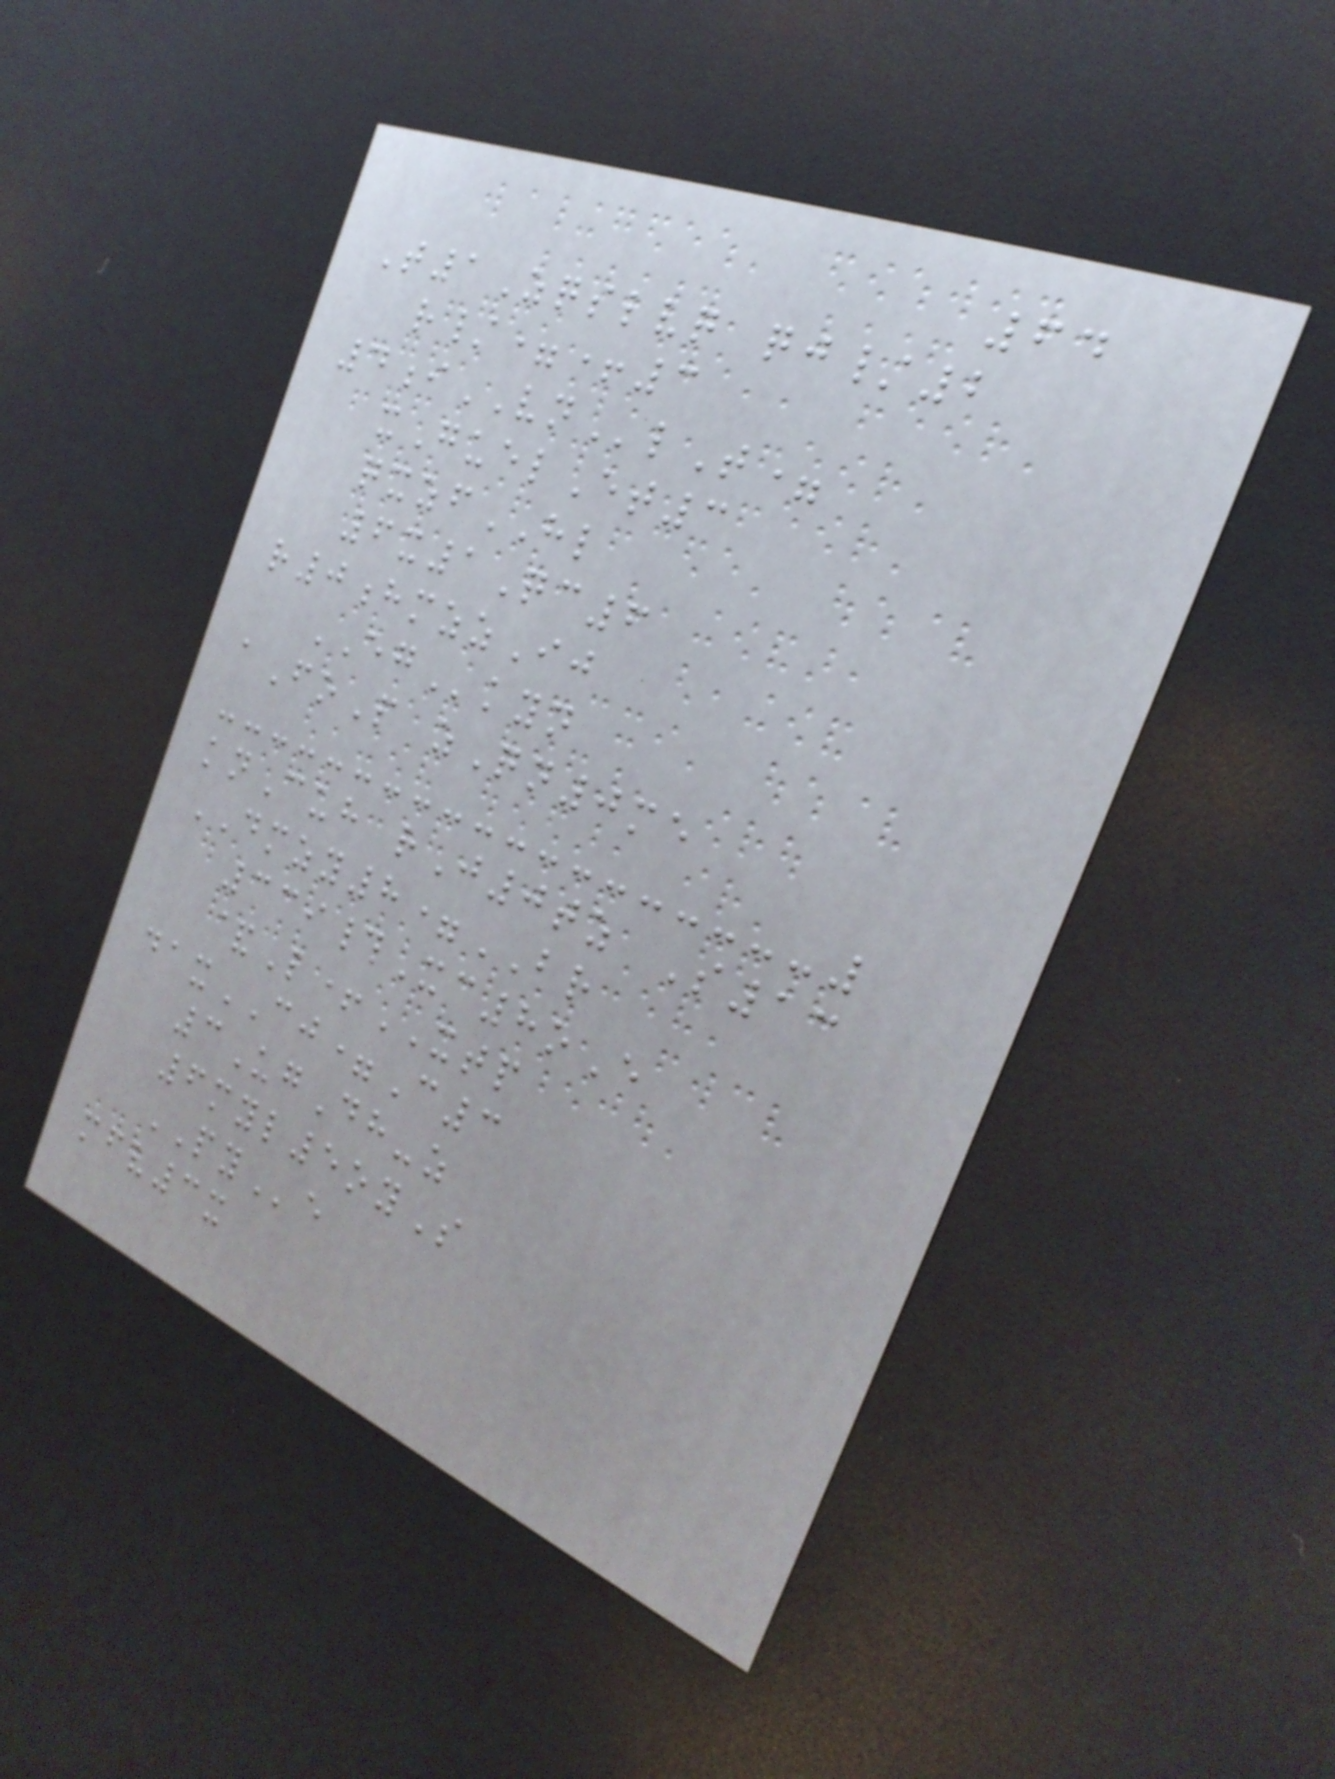64
T1Zqslvq qj/2
r/=+3
4iVNlT=
xGuelEt3
qxzfHL
6x1Qc6
r0hmzzIj
EGkyn
aFoP zQn0me
knCuh rJ0tz S13
DMZY8=BR
339#Xc8oE
&L+XTP
daxCJ=C3
3UgDh-z
6myl5oyS
PYe
mfv3x
